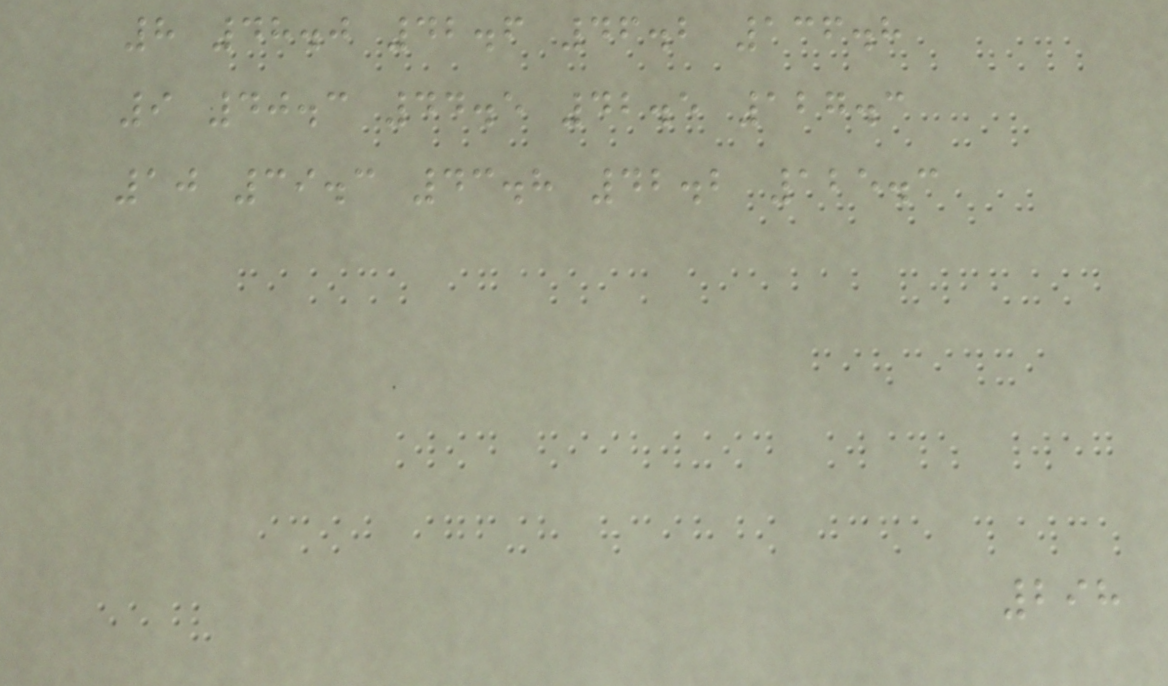8 48.0 42.6 46.2 136.8
9 40.3 44.5 42.5 127.3
10 39.3 43.8 42.2 125.3
298
